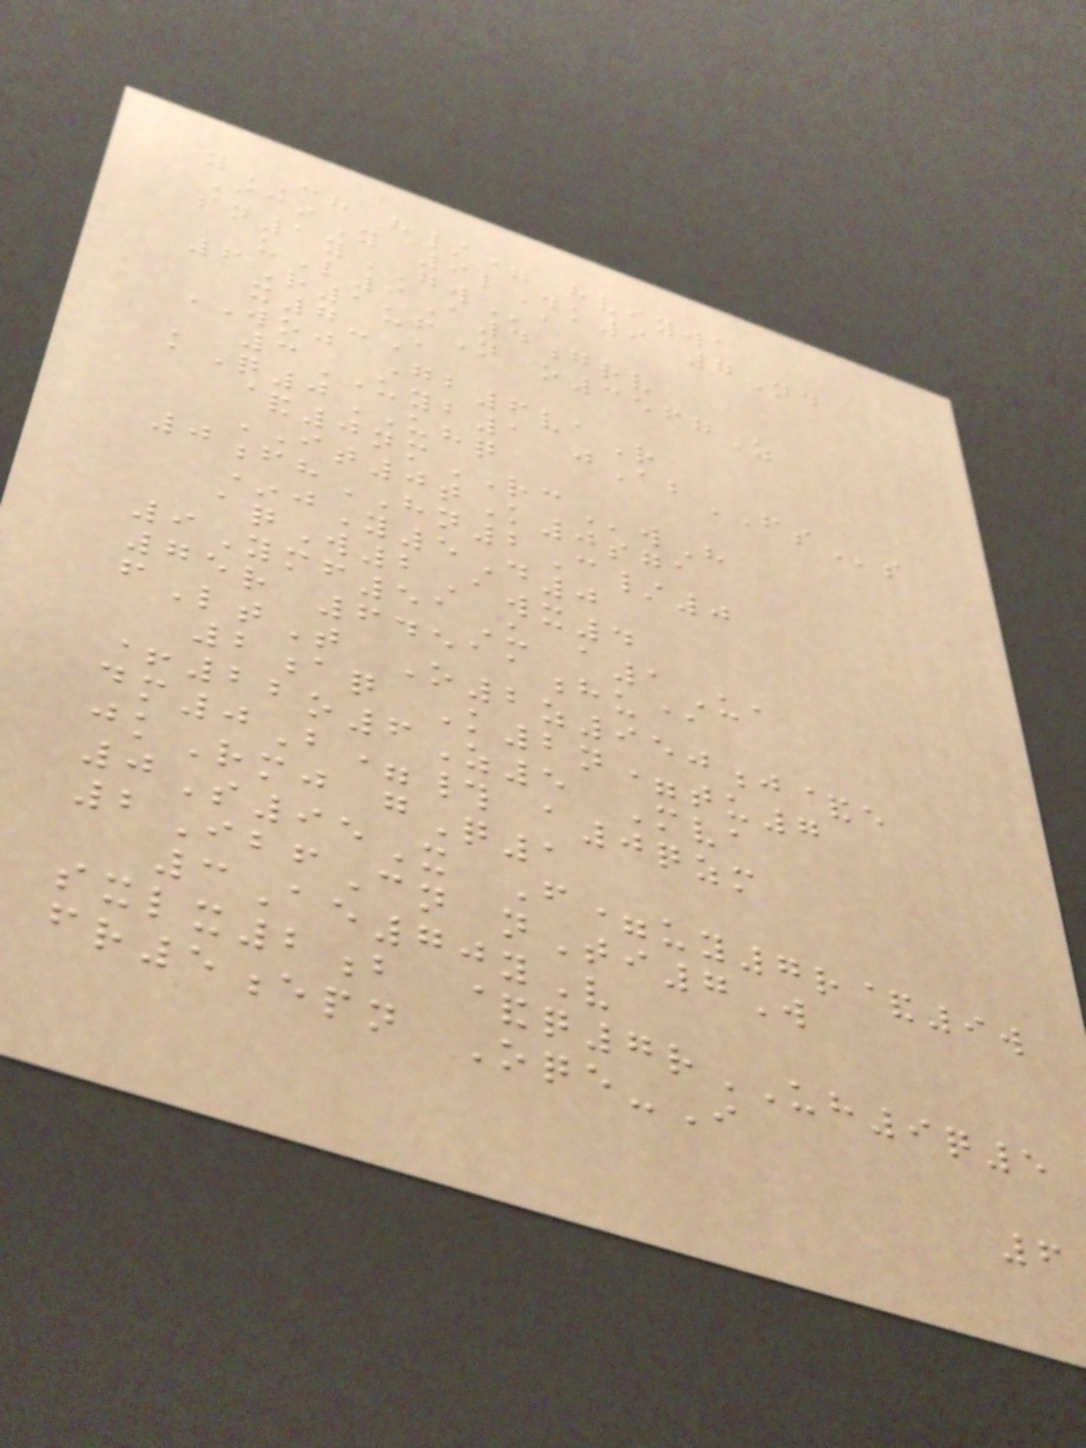yCH h/= hviywa
IciY 9lDk9 7Nd
sn1yGWa
uL9A4grv
6R1ufN o3567Z
x7-A
WOJ Gb6vaR
3UYB1 jAbFSs
kQ0UHQ
&0nmRCwH
IT0tK0sga
0fhHN2C/0
*jY5D0
aqW2Awx4
9Ymf51U a1Ua
75r 64511hu@
fLtT O2z950j&e
2aq K2n=tu7
+22o6Z5 Mva
dm0B=# a0qzm
jkRmj gQ1
0S95X F=uy7r&9w
2IbfCn nTi7W
3Ae70yV
sxlx2b &q7rUH9q5
fr5epn Oqe-I
6
